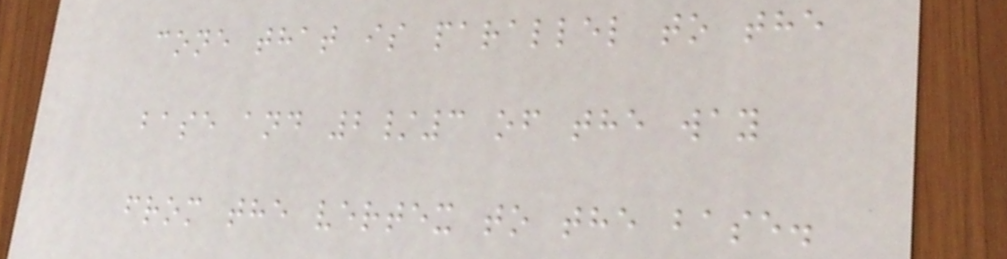cone that is parallel to the
base and 2/3 of the way
from the vertex to the base.
